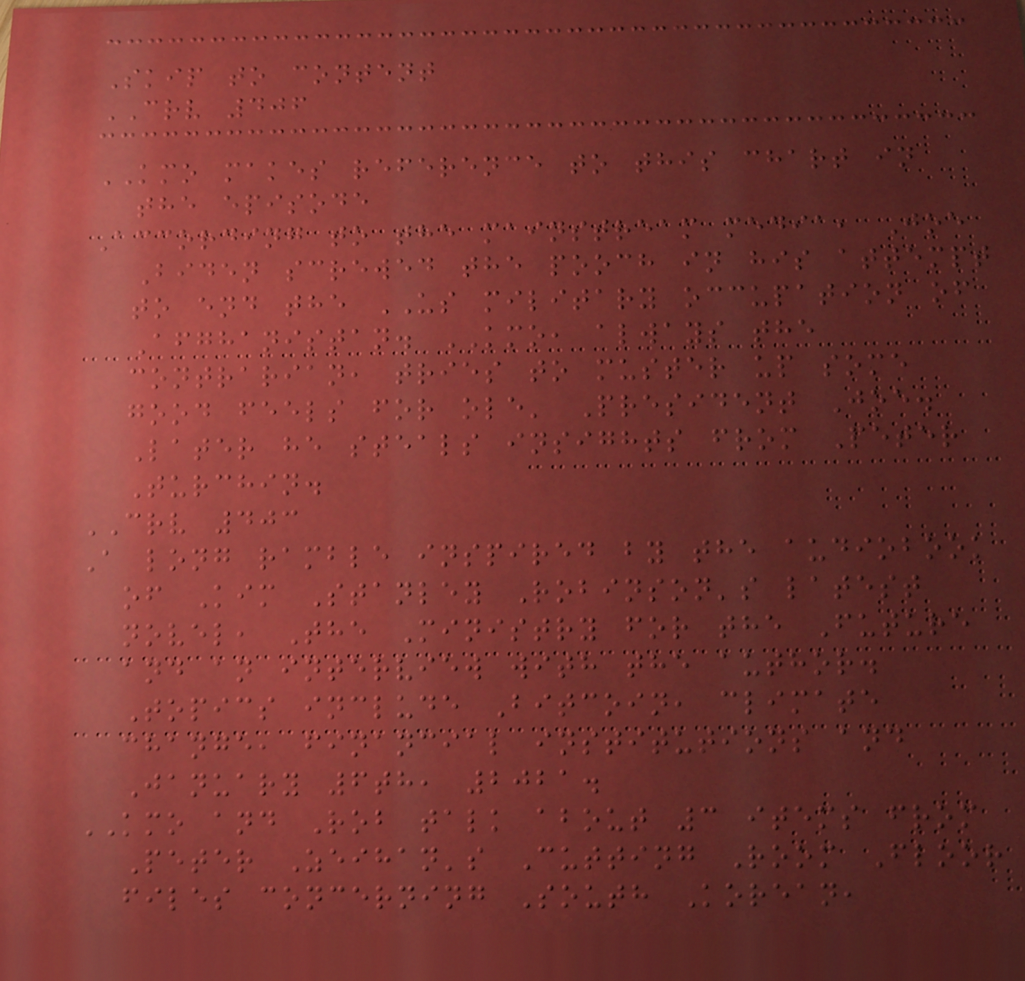Skip to content
CRV 406
KMO makes reference to this chart in
the episode
According to the mainstream media, Joe
Biden screwed the pooch in his attempt
to end the US military occupation of
Afghanistan. KMO, always the
contrarian, tries to muster up some
good feels for ole' President Joe.
Later he steals insights from Peter
Turchin.
CRV 403
A long ramble inspired by the audiobook
of Kim Stanley Robinson's latest
novel, The Ministry for the Future
and an interview with the author.
Topics include Bitcoin, climate
change, financial institutions and
January 6th, 2021.
KMO and Rob talk about 3 items from
Peter Zeihan's Cutting Room Floor
files concerning South Korean,
